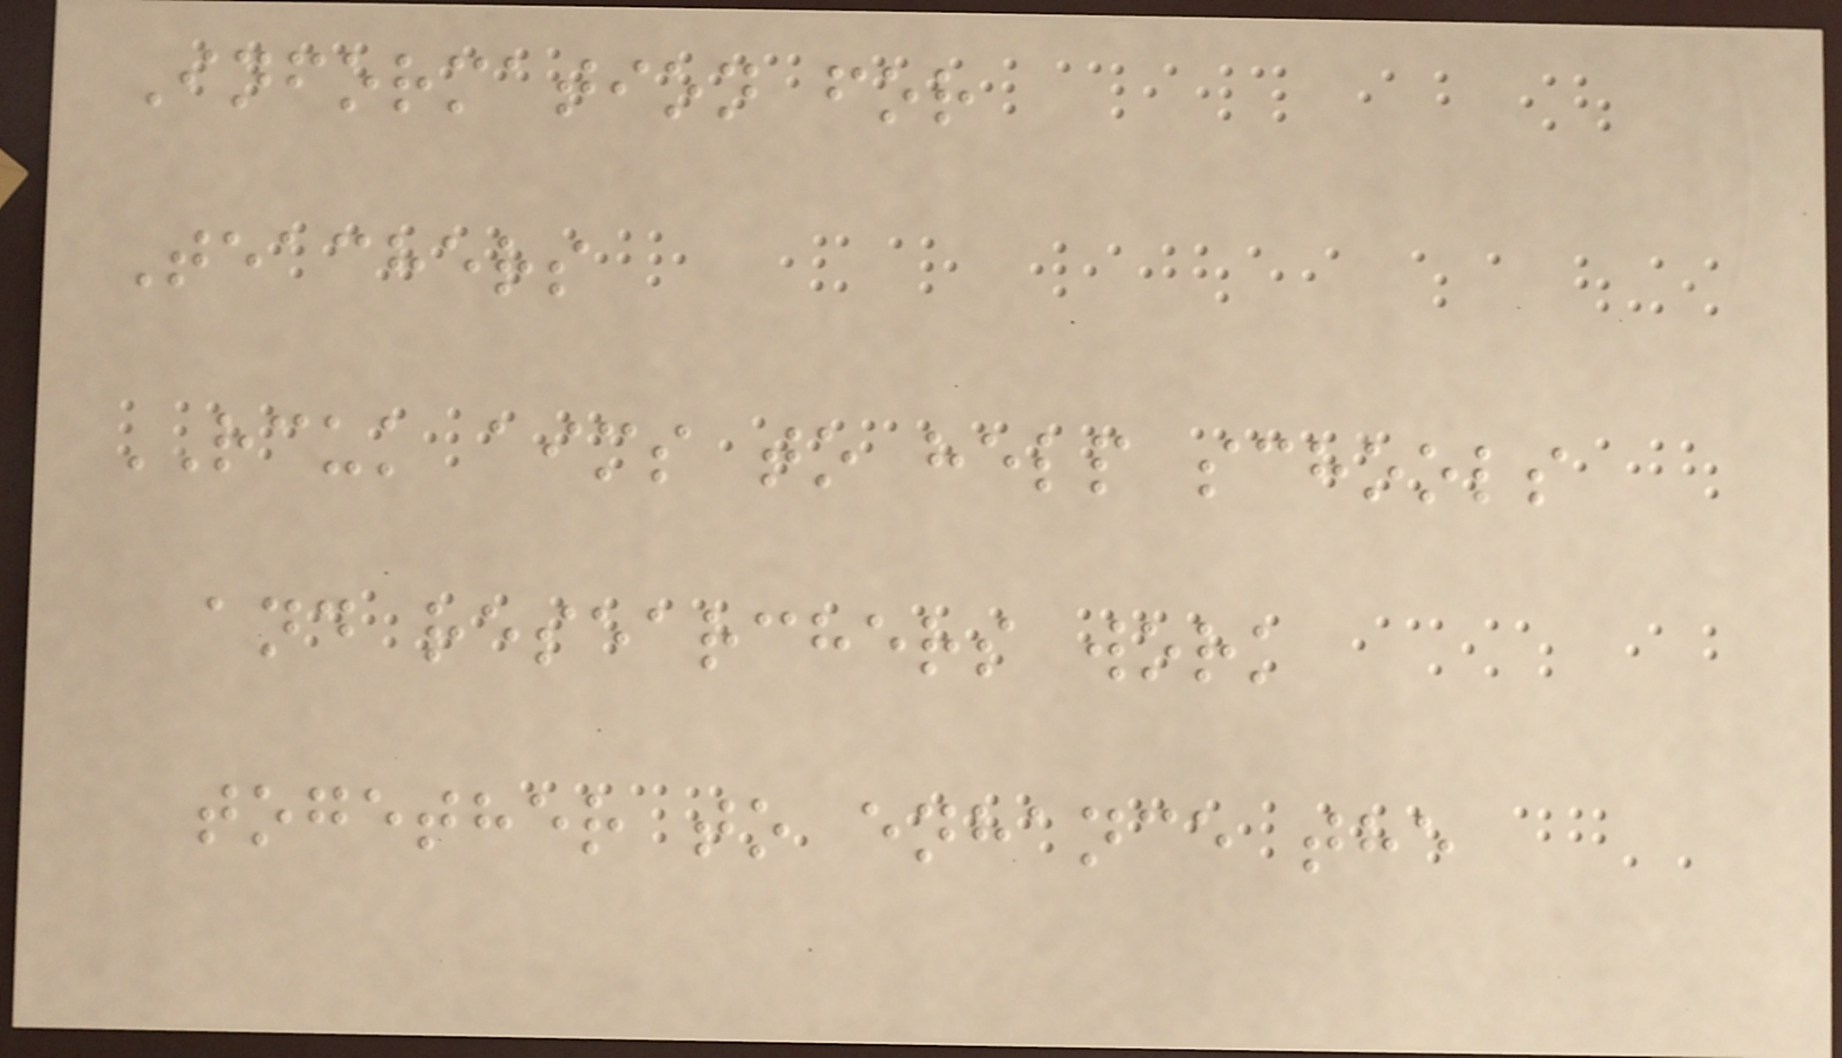Information for
Teachers
RCUK aims to help schools
and researchers work
together to enhance the
